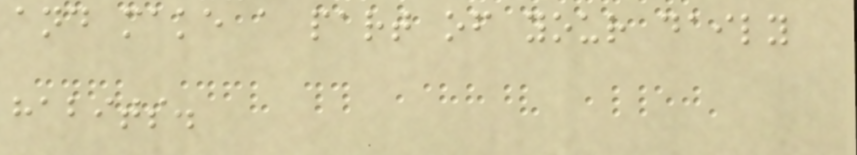and make a part of your daily
habits.
